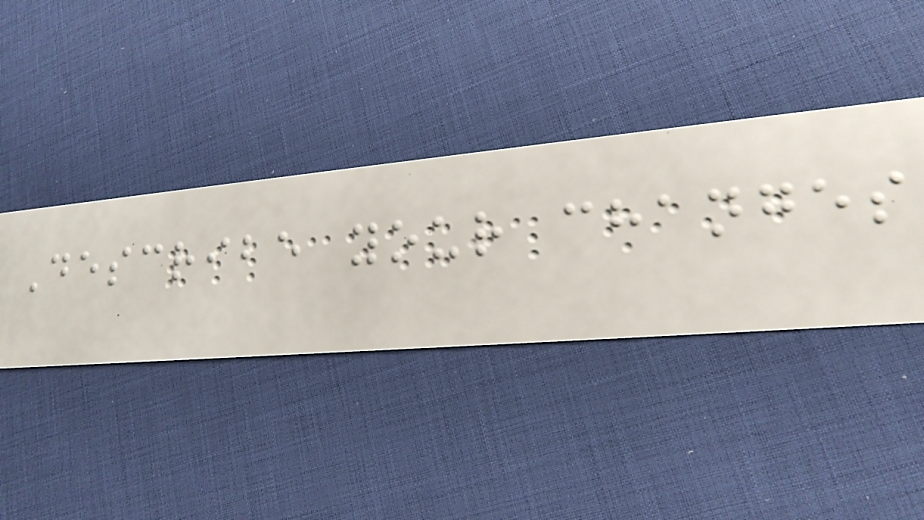Describe your changes
